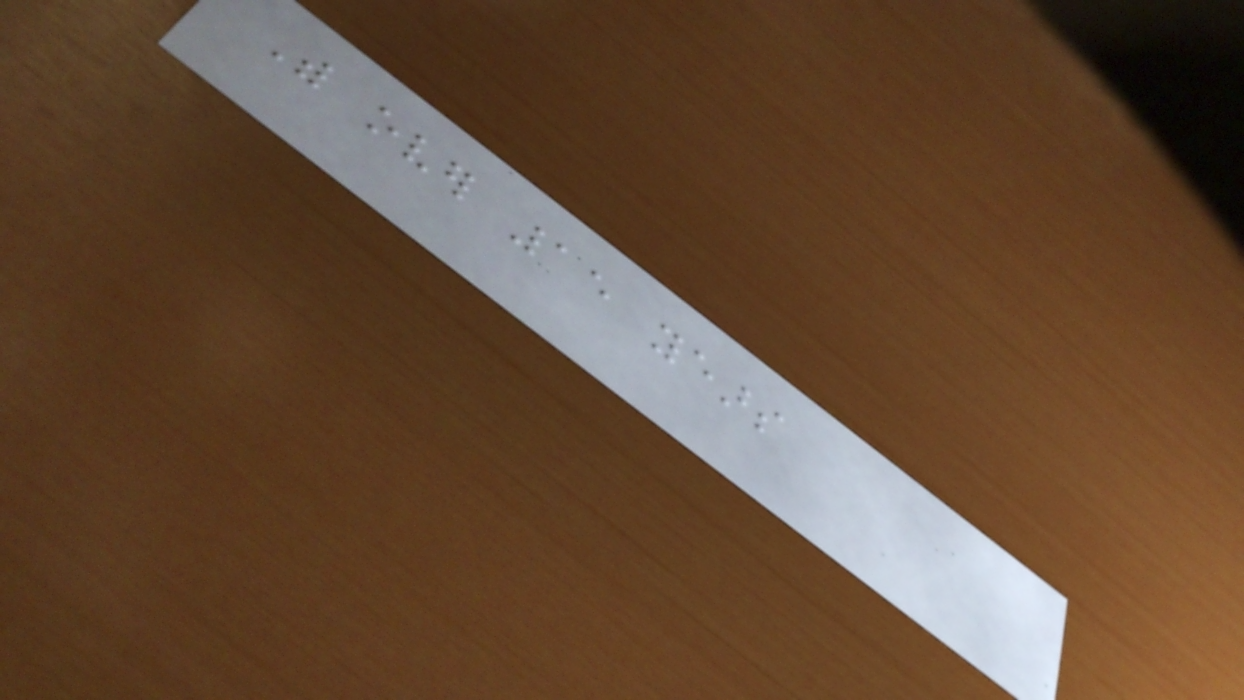With over 15 years
